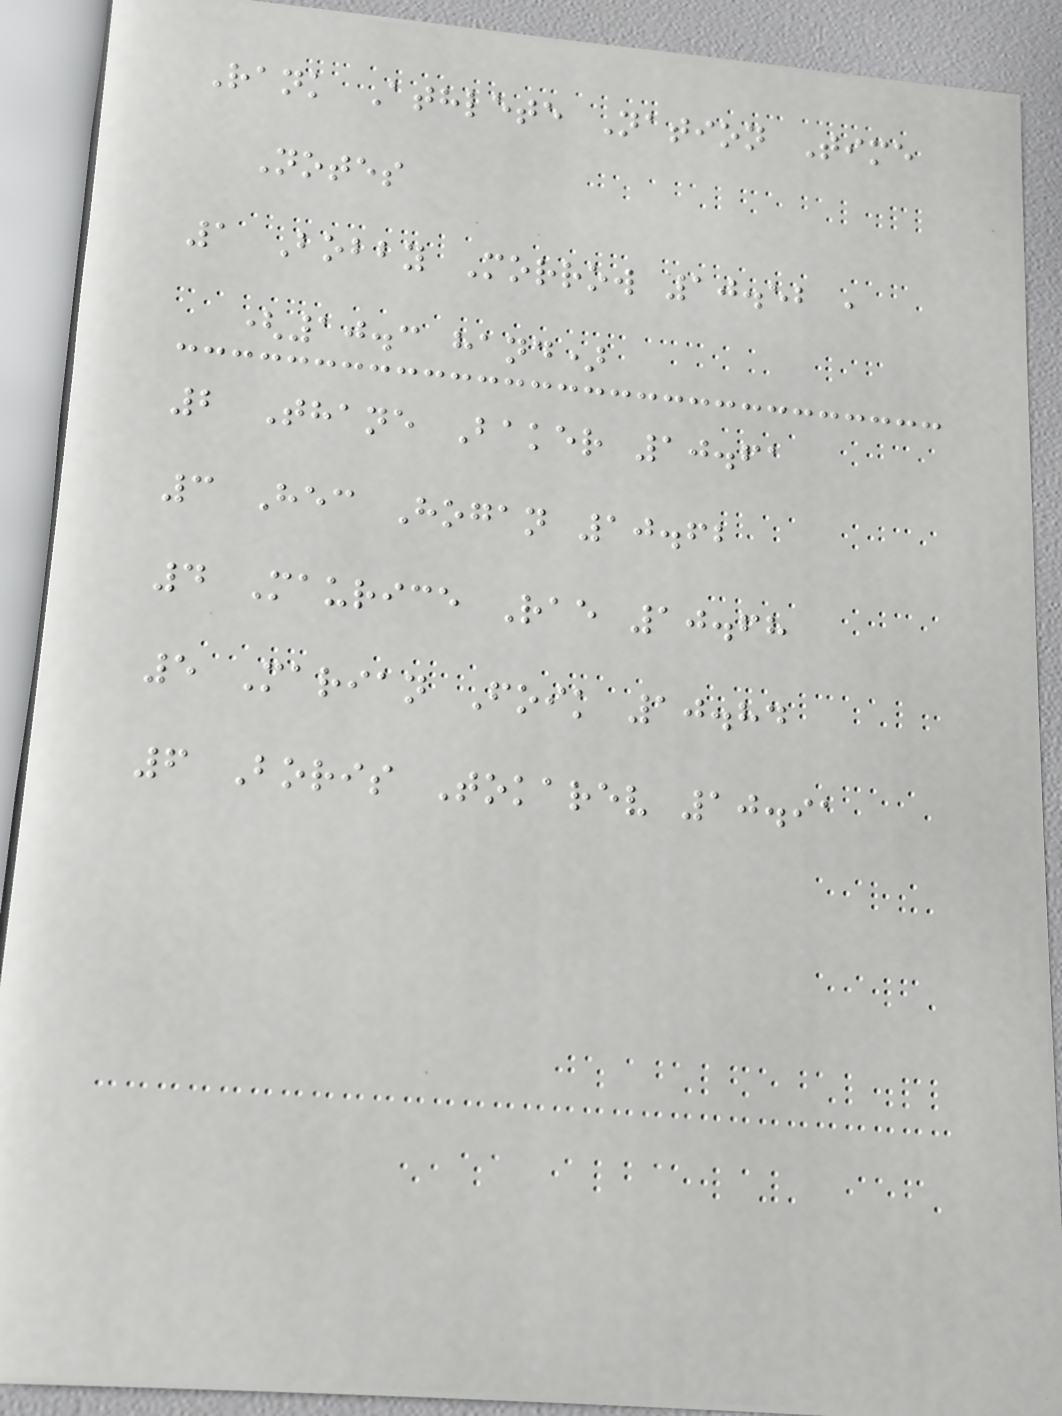Rank Athlete Nation Time
Notes
1 Bobby Morrow 10.52 ,
(10.3 hand)
2 Thane Baker 10.61
3 Hec Hogan 10.62
4 Maurice Rae 10.68
5 Marian Foik 10.84
6 Boris Tokarev 10.91
